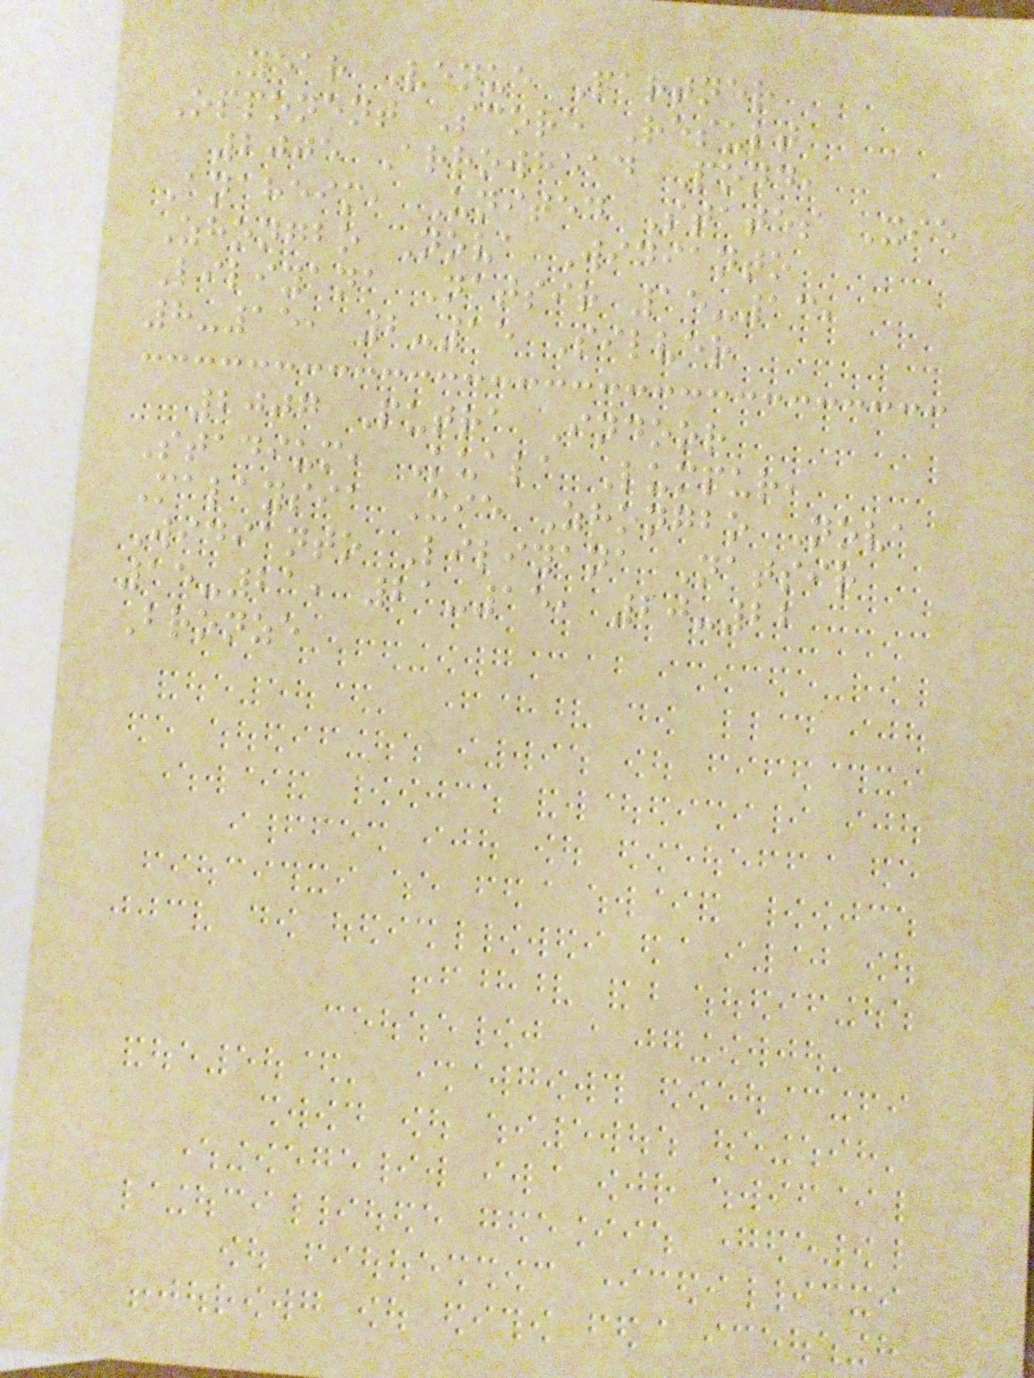Year Venue Partner
Opponent Score Result
2005 Arrowhead Pond,
Anaheim, United States Xie
Zhongbo Nova Widianto
Liliyana Natsir 15-13,
8-15, 2-15 Silver
2007 Putra Indoor
Stadium, Kuala Lumpur,
Malaysia Xie Zhongbo Nova
Widianto Liliyana Natsir
15-21, 21-15, 20-22
Bronze
